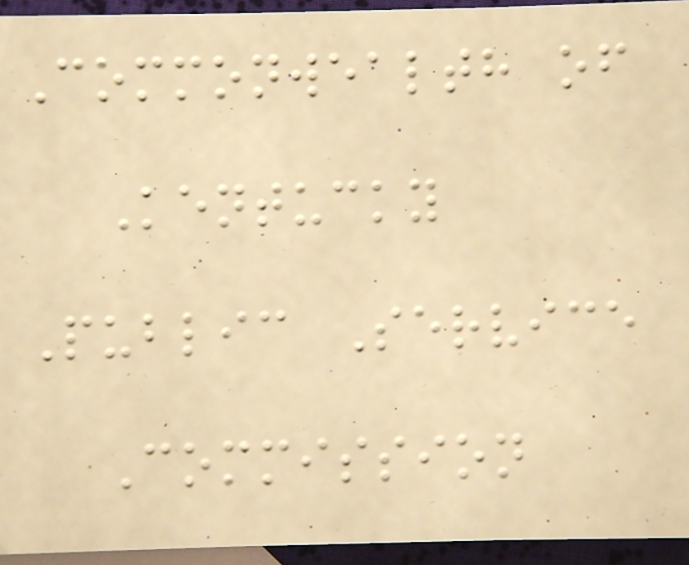Commonwealth of
Kentucky
Public Service
Commission
